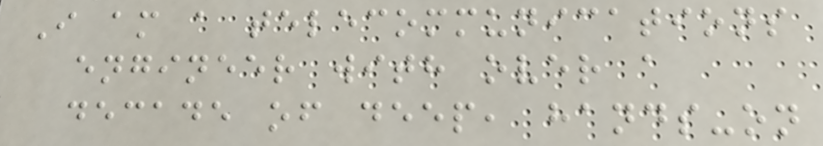I am a telecommunications
engineer with over a
decade of deep, hands-on
